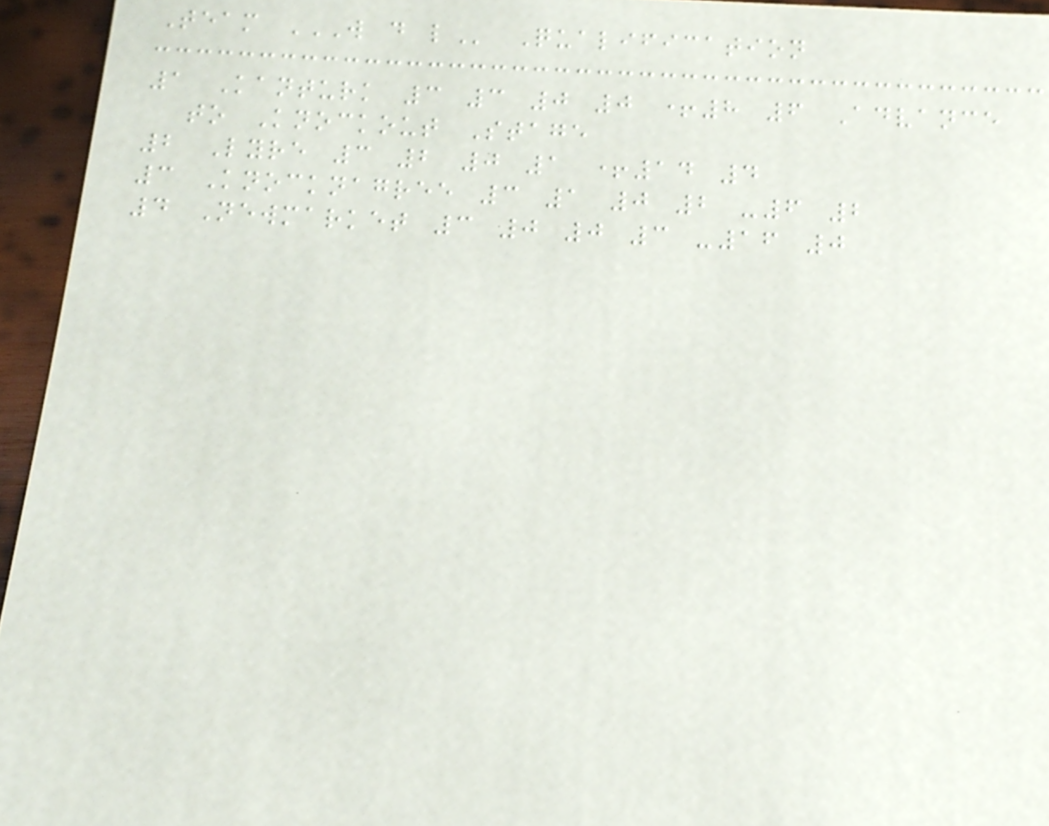Team W D L Qualification
1 Kanturk 3 3 0 0 +8 6 Advance
to Knockout Stage
2 Lyre 3 2 0 1 +14 4
3 Knocknagree 3 1 0 2 -6 2
4 Newmarket 3 0 0 3 -16 0
